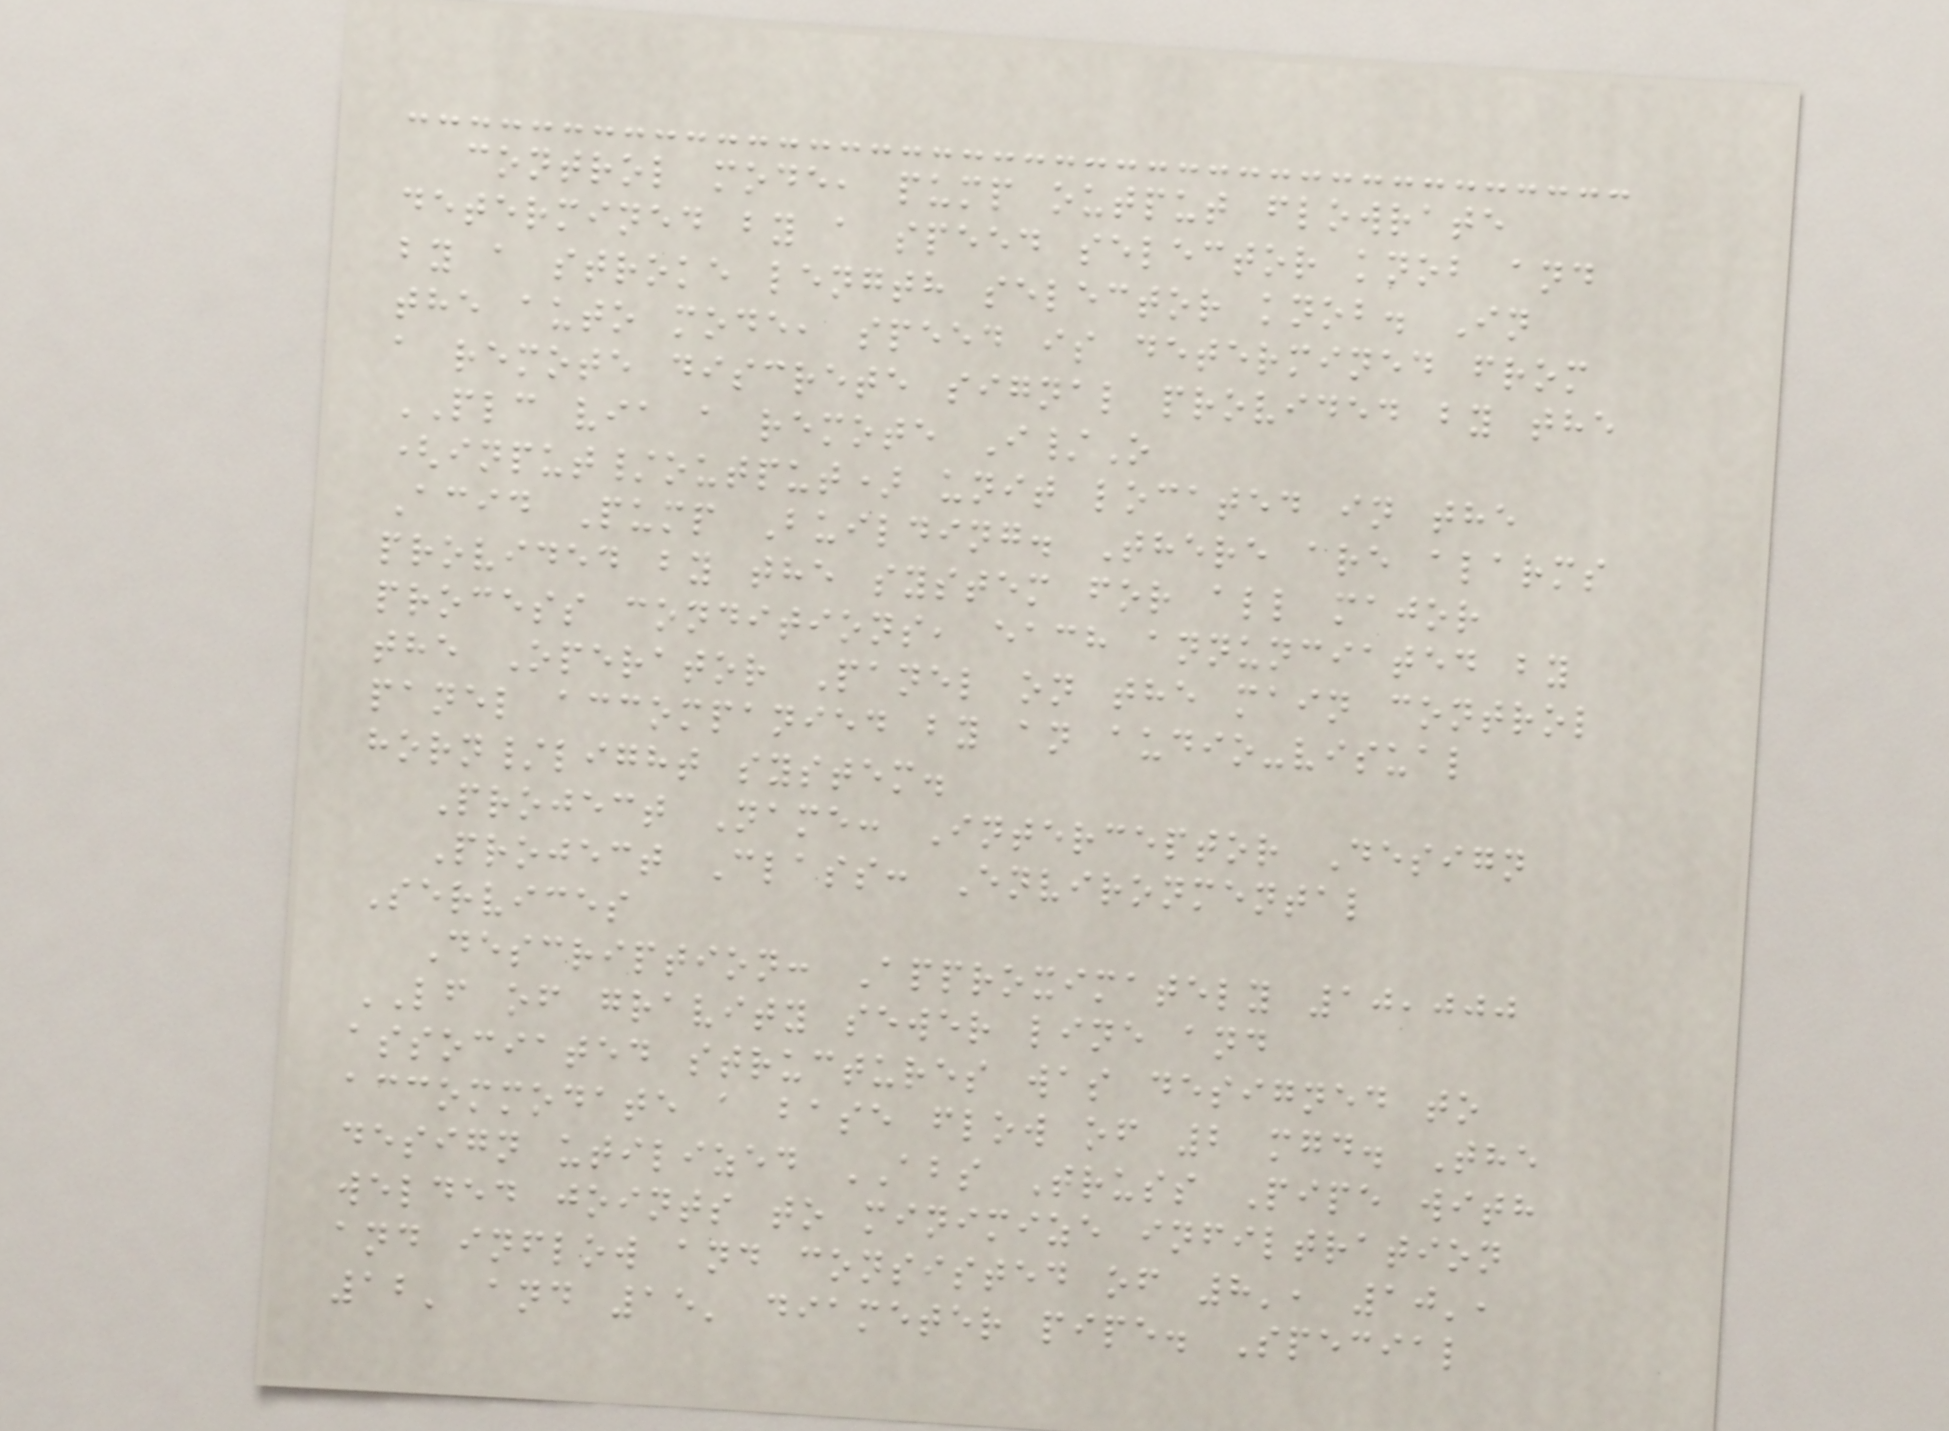control mode, pump output flowrate
determined by a speed selector knob and
by a stroke length selector knob. In
the auto mode, speed is determined from
a remote discrete signal provided by the
PLC via a remote I/O
(input/output) unit located in the
Acid Pump Building. There are alarms
provided by the system for all major
process conditions, each annunciated by
the Operator Panel on the main control
panel accompanied by an audio-visual
horn/light system.
Project Name: Interceptor Design
Project Class: Environmental
Services
Description: Approximately 10,000
LF of gravity sewer line and
associated structures was designed to
accommodate a base flow of 2 mgd. The
design utilized ABS Truss Pipe with
welded joints to minimize infiltration
and inflow and consisted of 8', 10',
12' and 15' diameter pipe. Special
